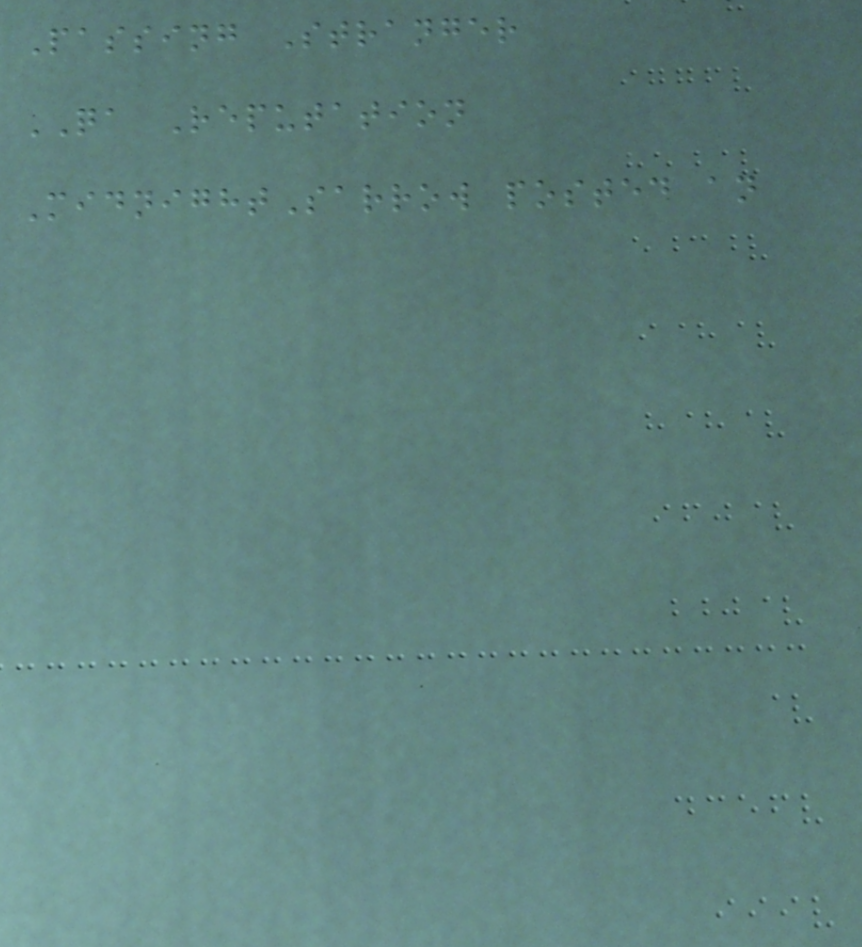Passing Stranger
QA Reputation
MidnightSarrow posted an
